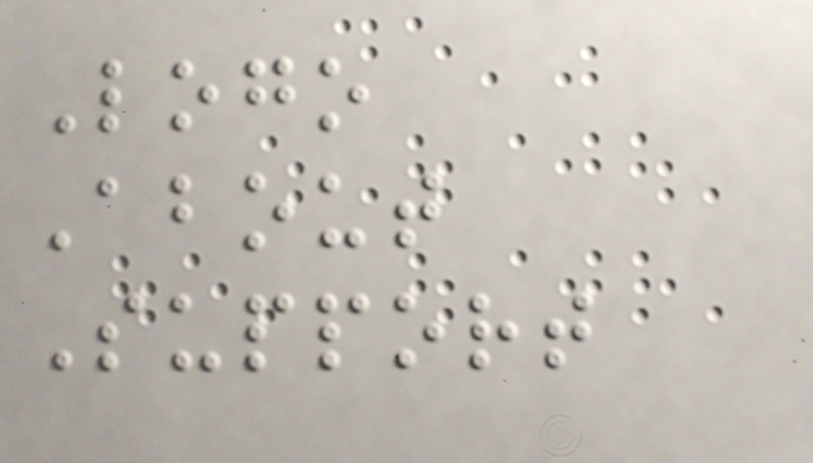Logo
About
Support
